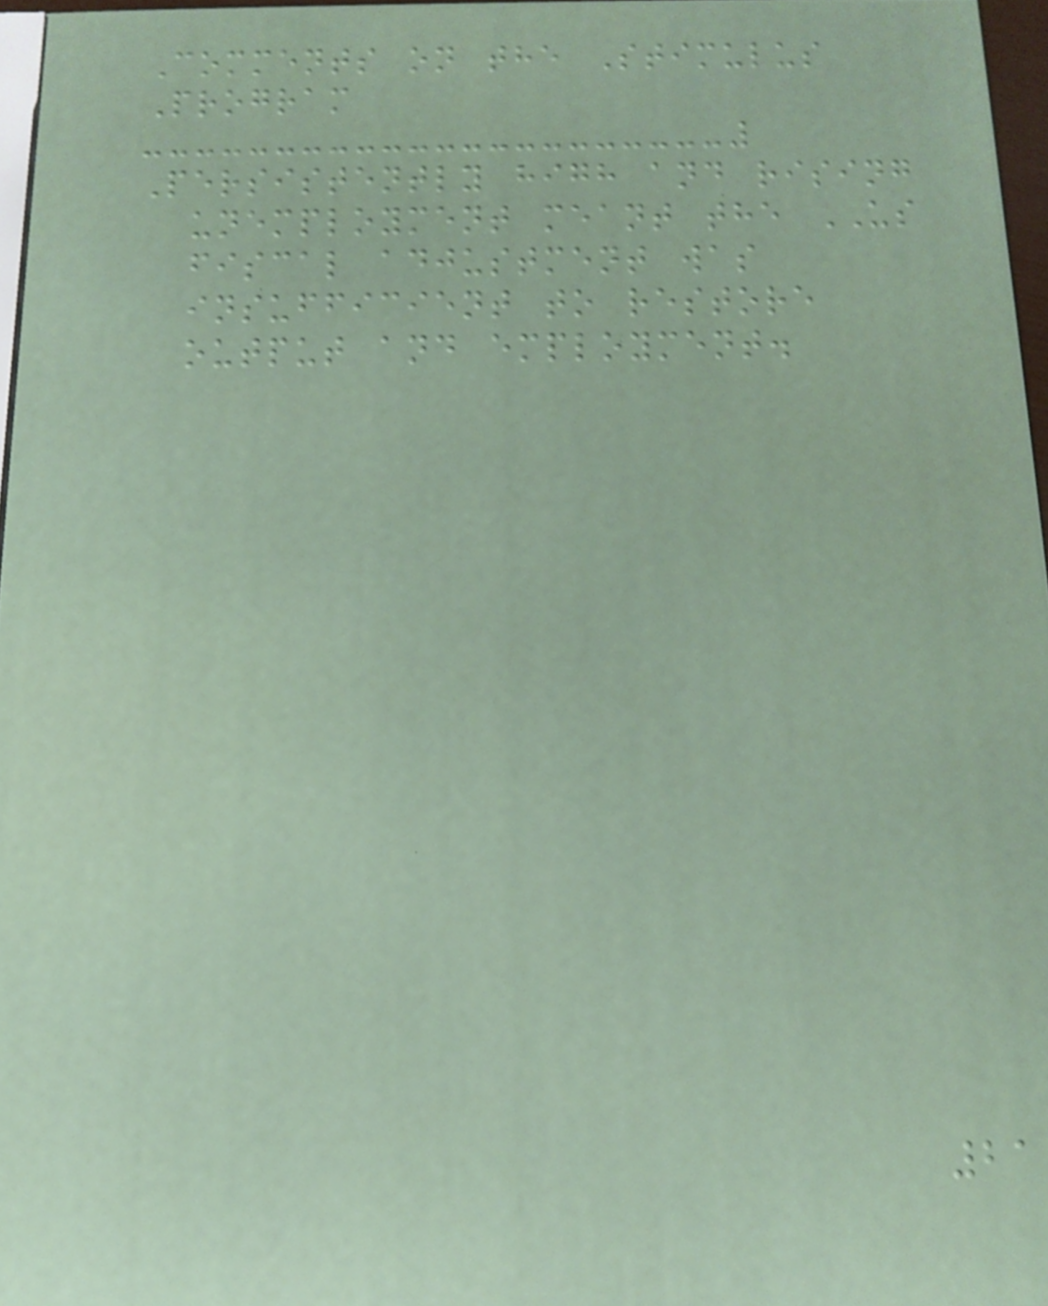Comments on the Stimulus
Program
Persistently high and rising
unemployment meant the US
fiscal adjustment was
insufficient to restore
output and employment.
21
